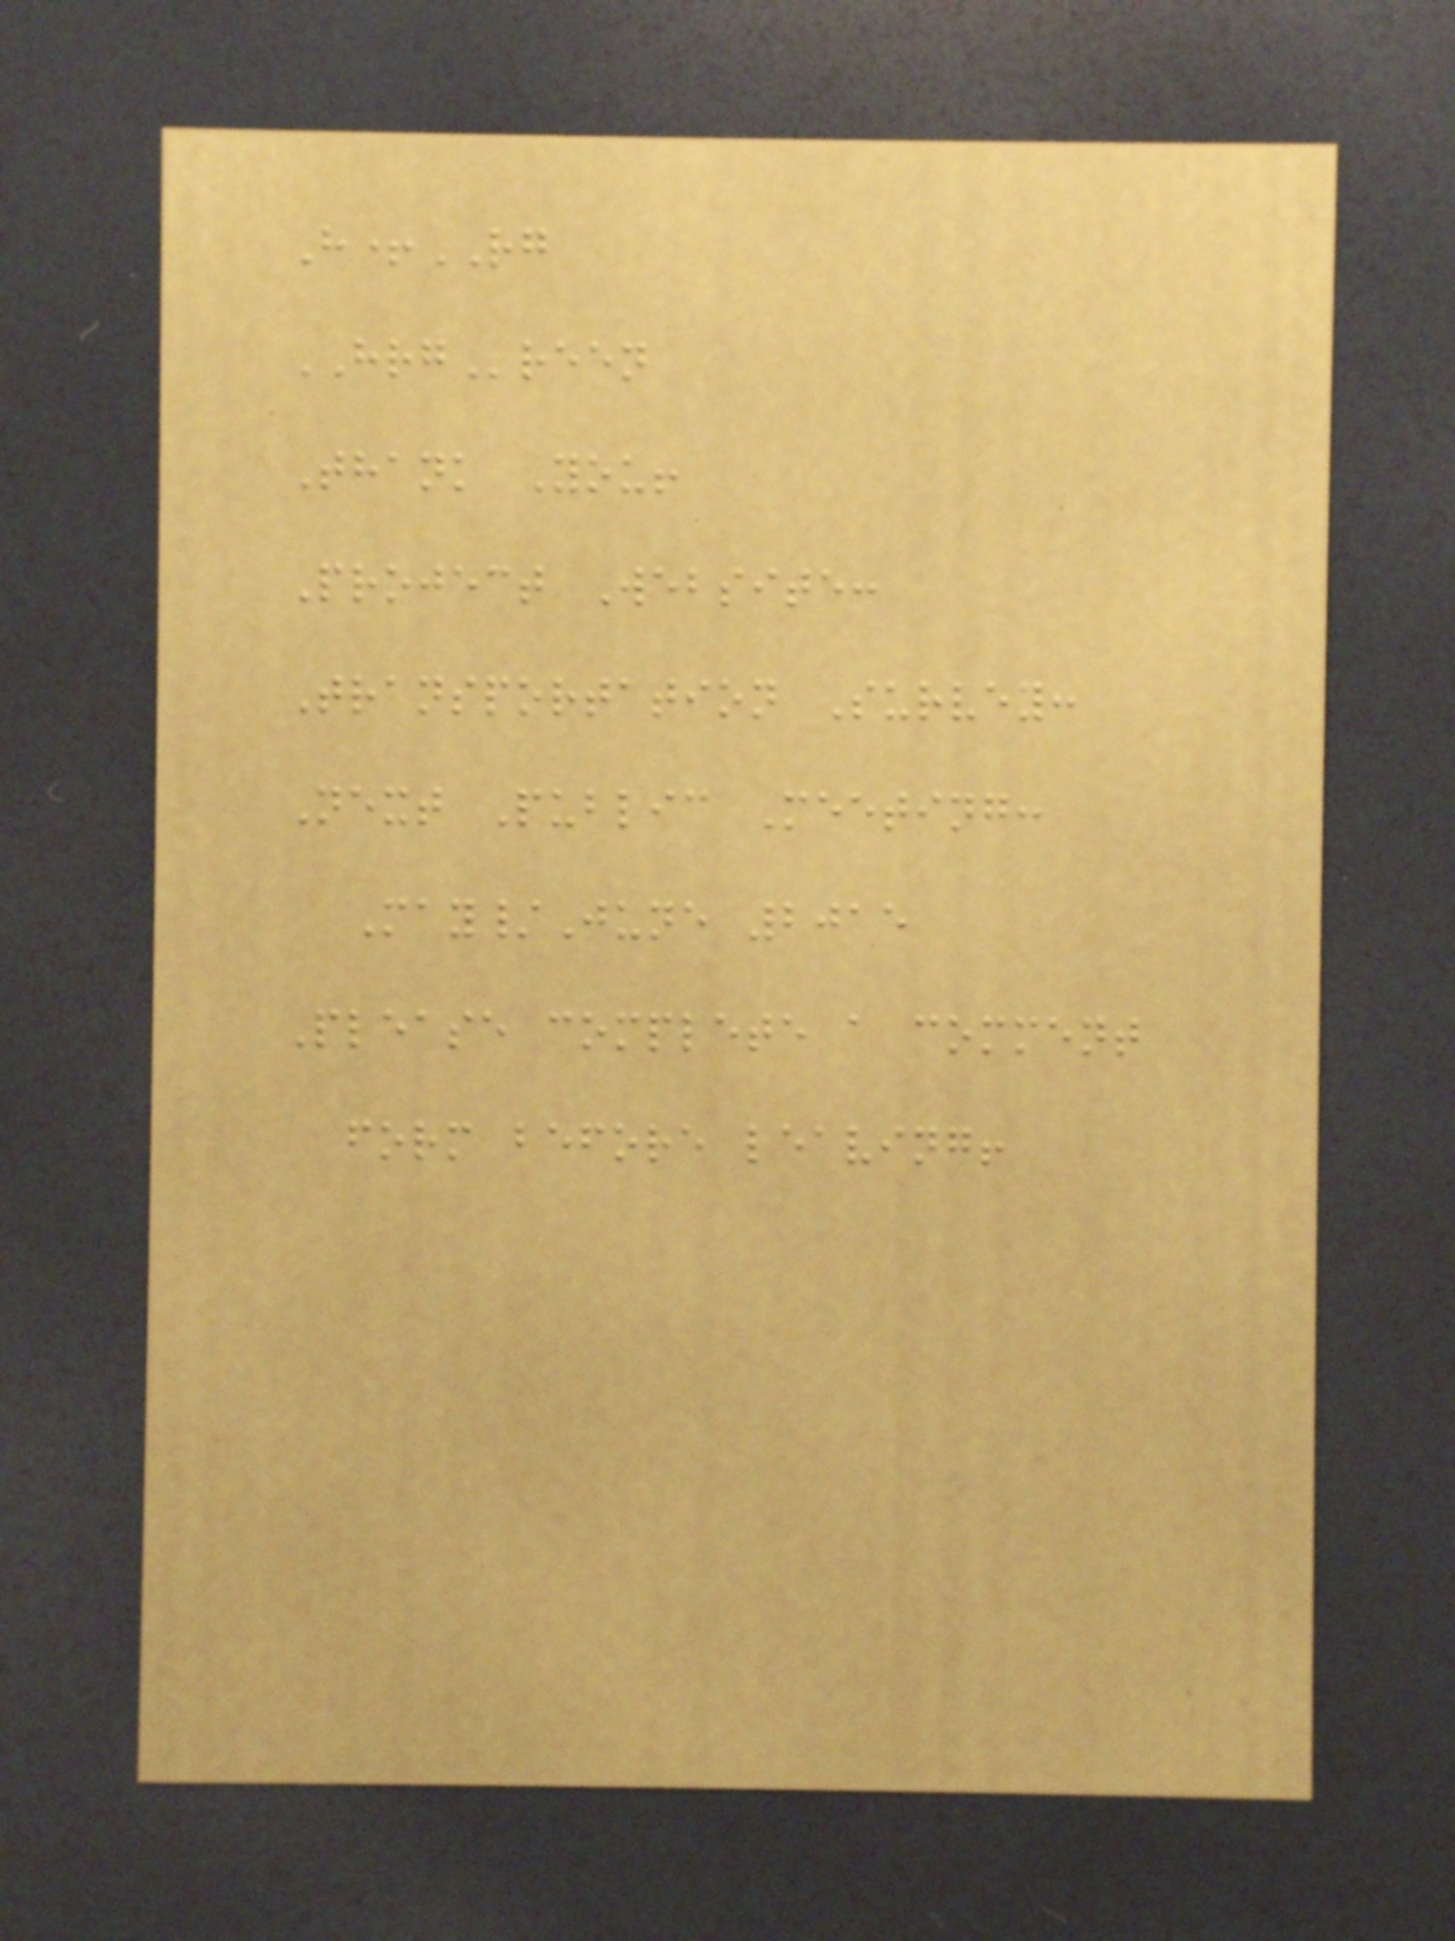H+RG
HRGreen
Thank You!
Project Website:
Transportation Survey:
Next Public Meeting:
May/June 2015
Please complete a comment
form before leaving!
